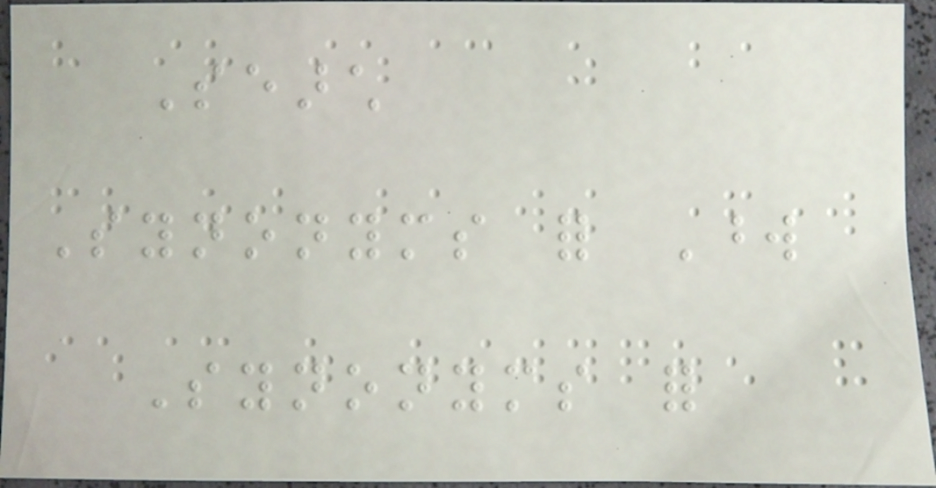Search
Synonyms for Word
Synonyms for
